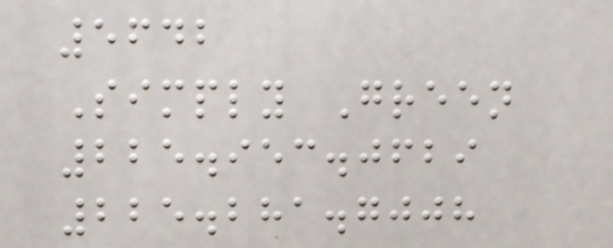5642
Simply Green
225.953.0629
225.281.7008
